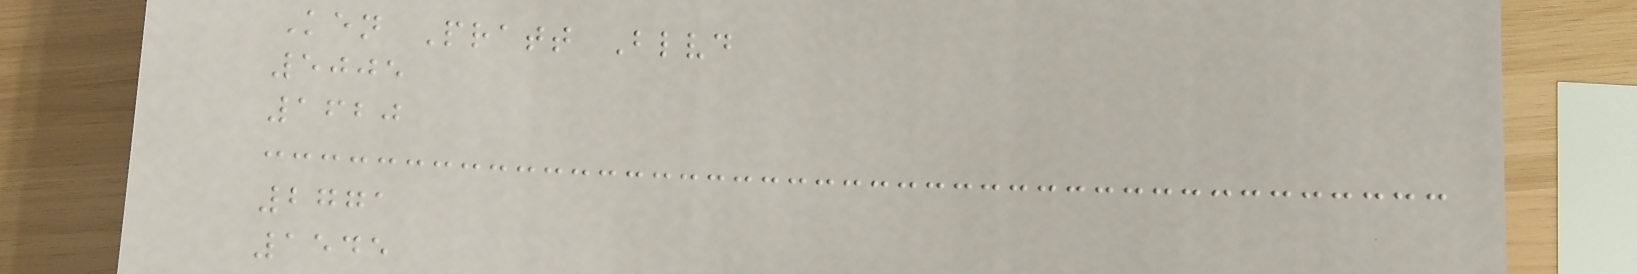Ken Pratt Blvd
5005
1620
2771
1545
